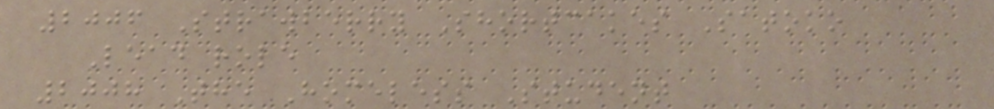2006 Strawberry Shortcakes Satoko
Lead role
2008 The Homeless Student
